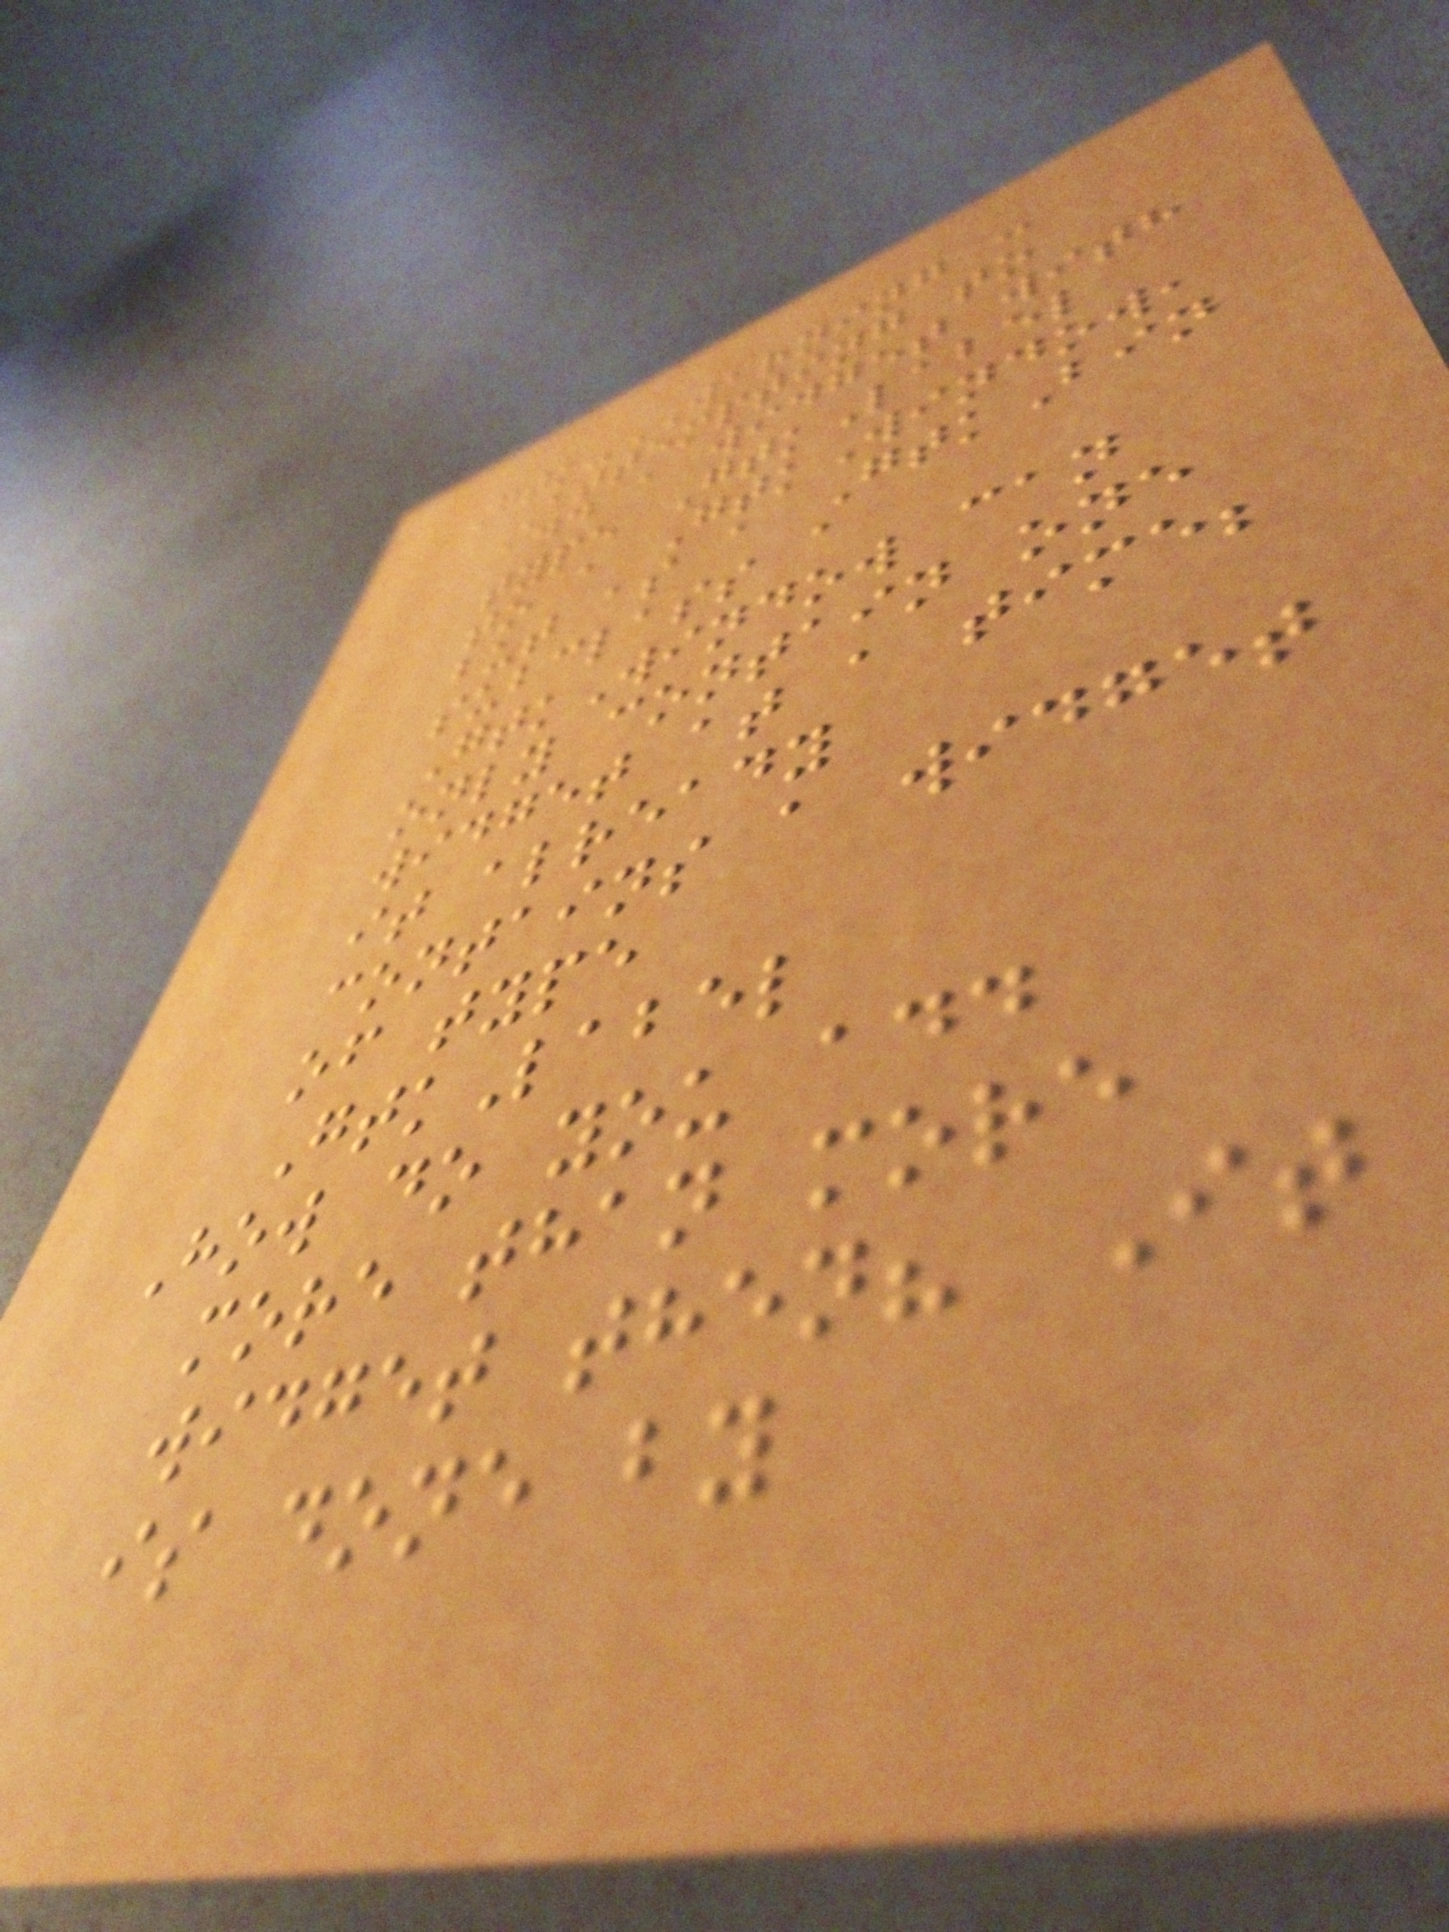Gtk-WARNING :
Attempting to
add a widget with
type GtkLabel
to a GtkWindow,
but as a GtkBin
subclass a
GtkWindow can
only contain one
widget at a time;
it already
contains a widget
of type
GtkLabel
How do you add
more than more
widget then? It
is done by
